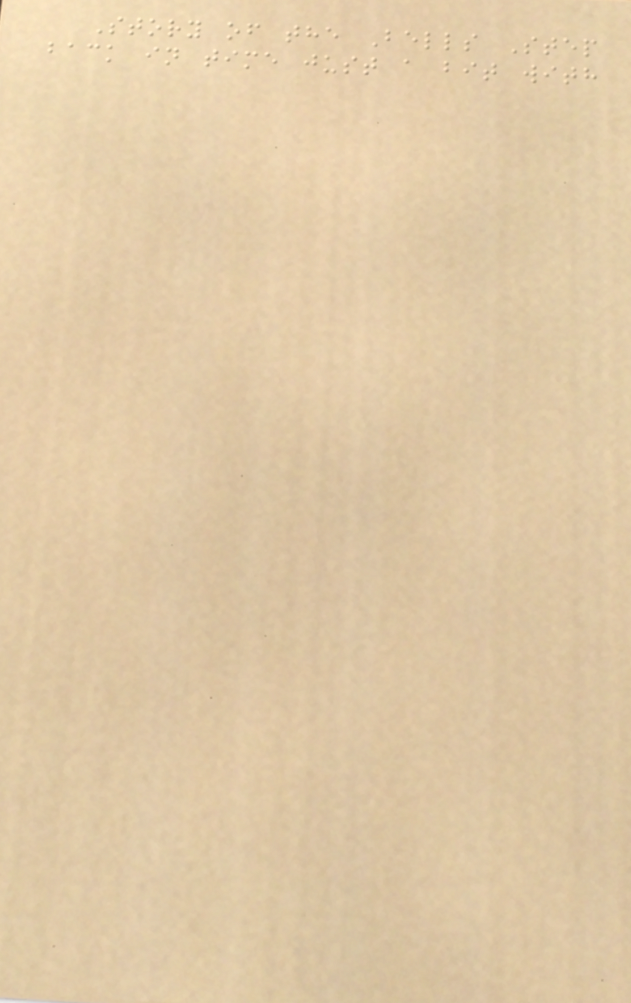Story of the Bells Step
back in time just a bit with
